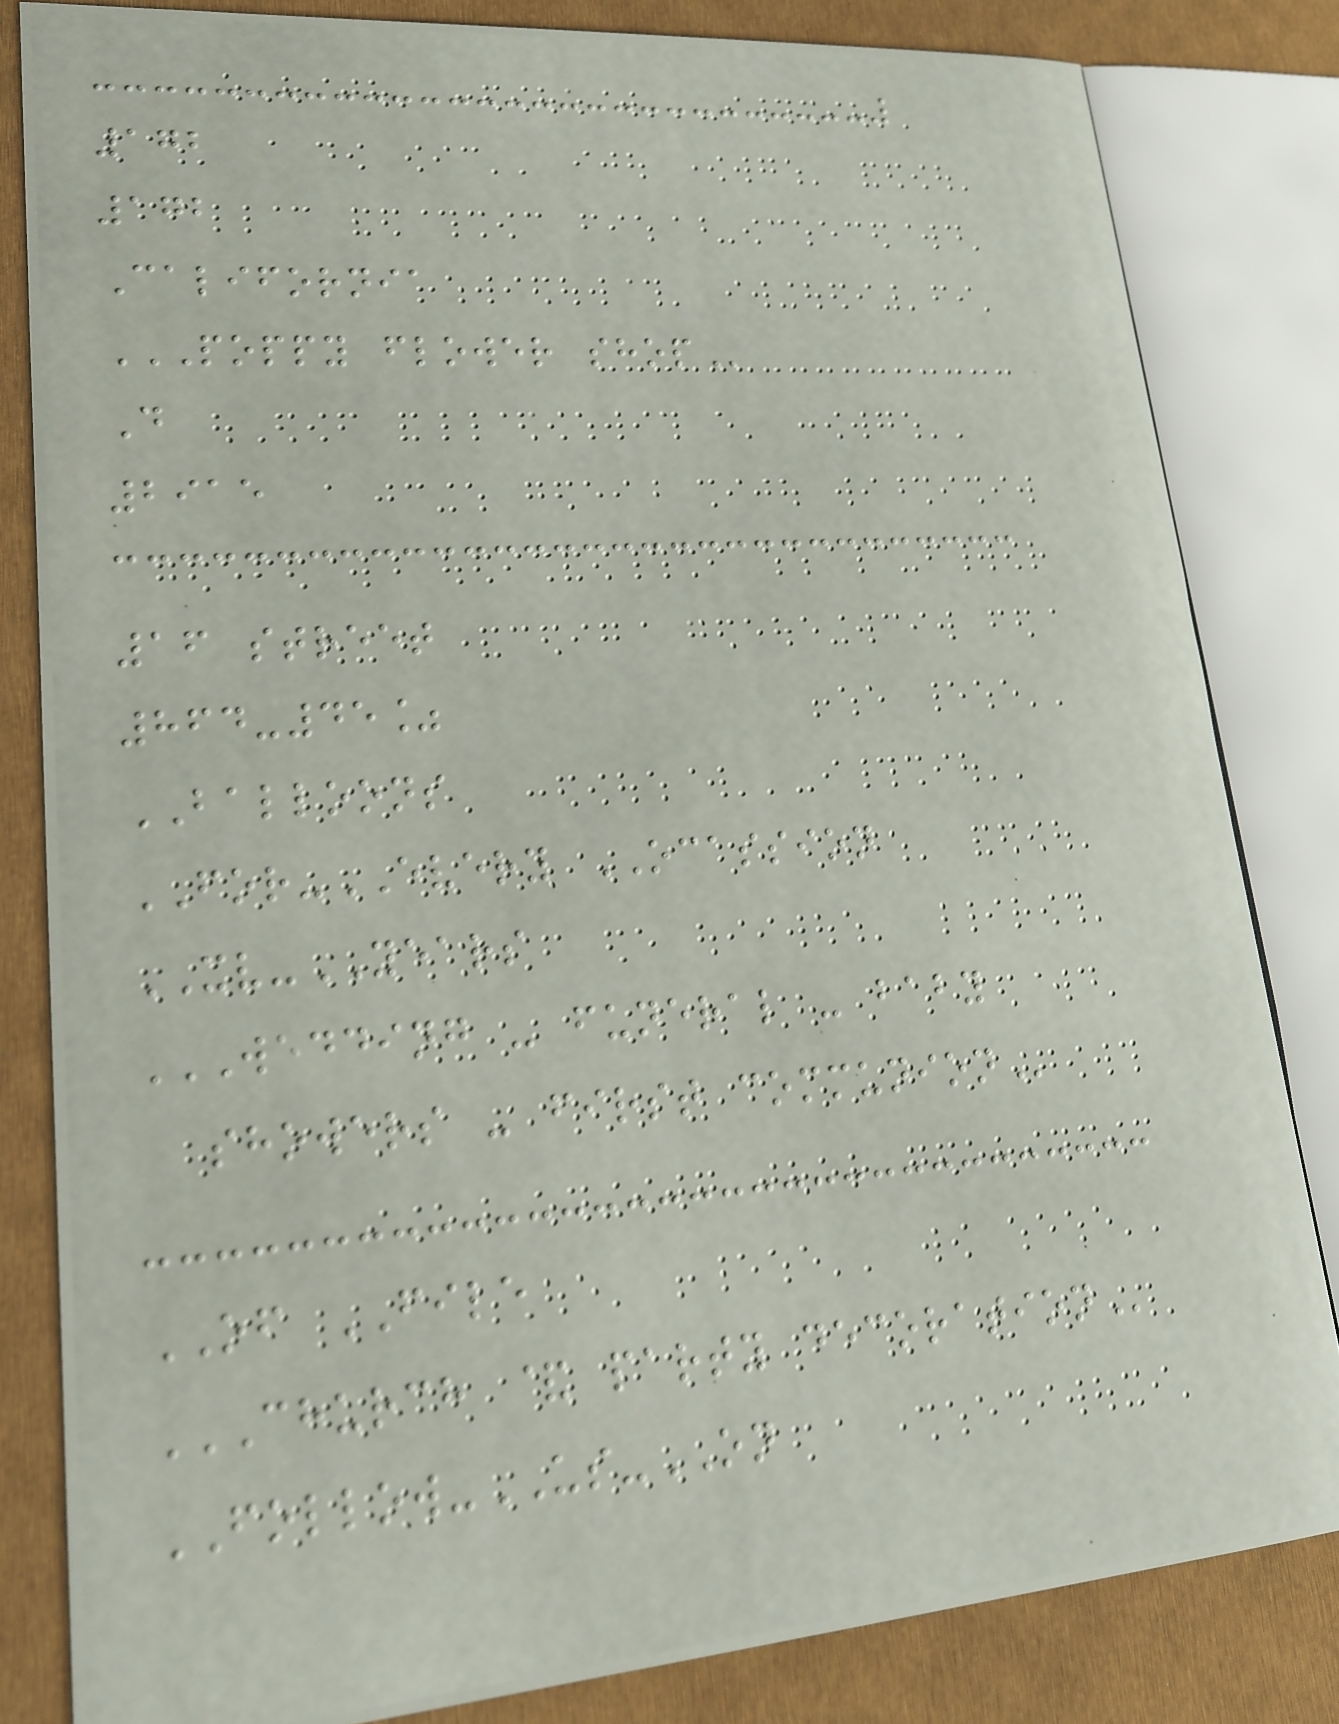172
172
California
POPPY FLOWER SHOP
D
2915
16 street
864-45%
BALLOONS
FOR-EVERY OCASSION
XV-YEARS
WEDDING - FUNERAL - BABY
SHOWERS - FIRST COMMUNION
OF FILE
CHURCH & PARTY DECORATION
FOLLOW-US-ON
